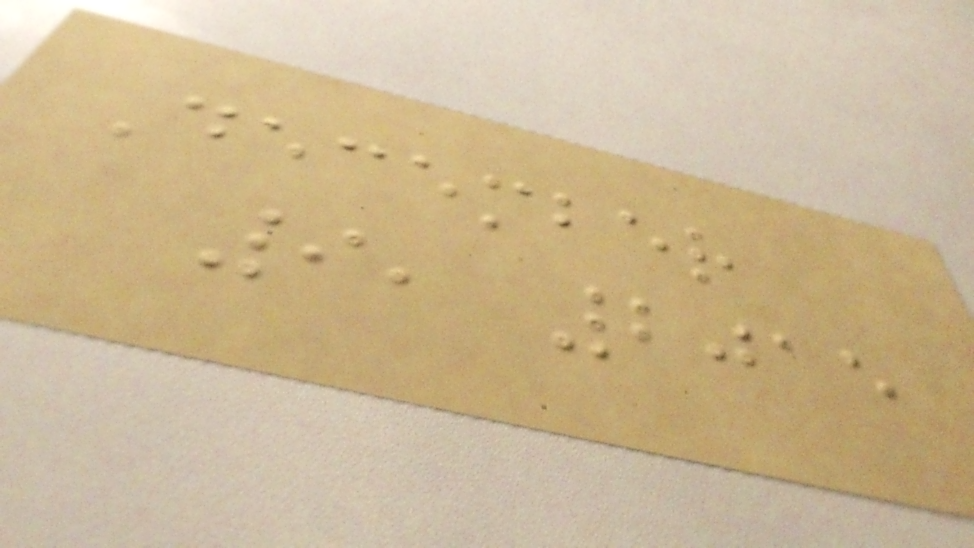December
9, 2015
